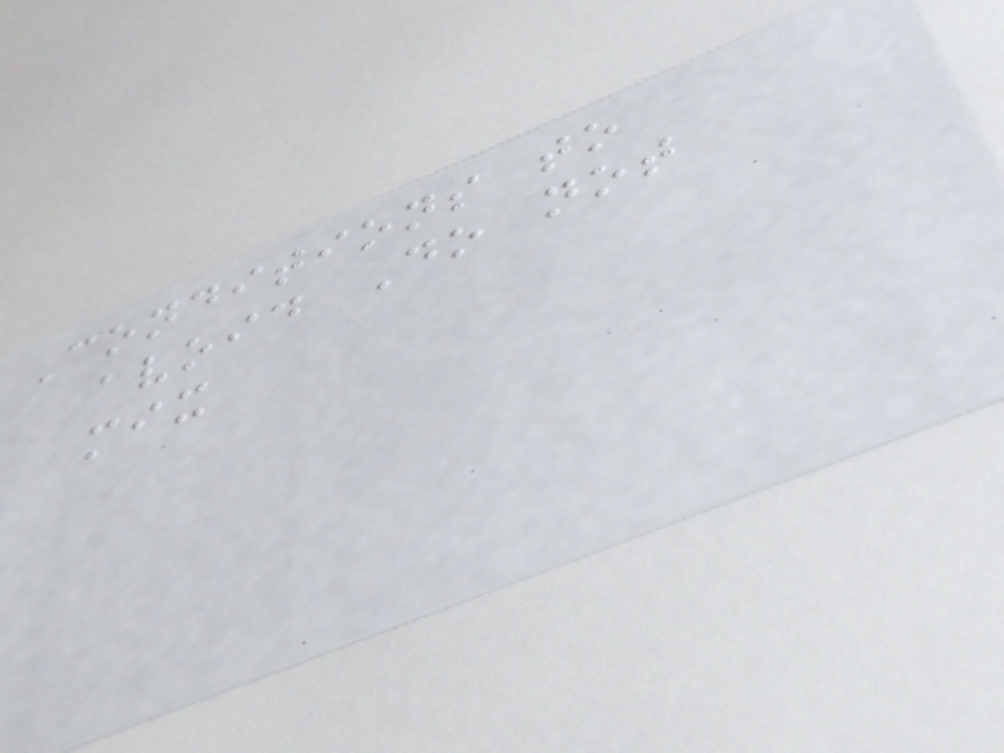Conditions to
avoid Do not
mix
